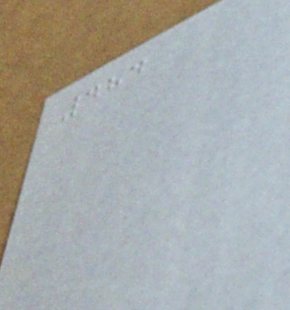484
